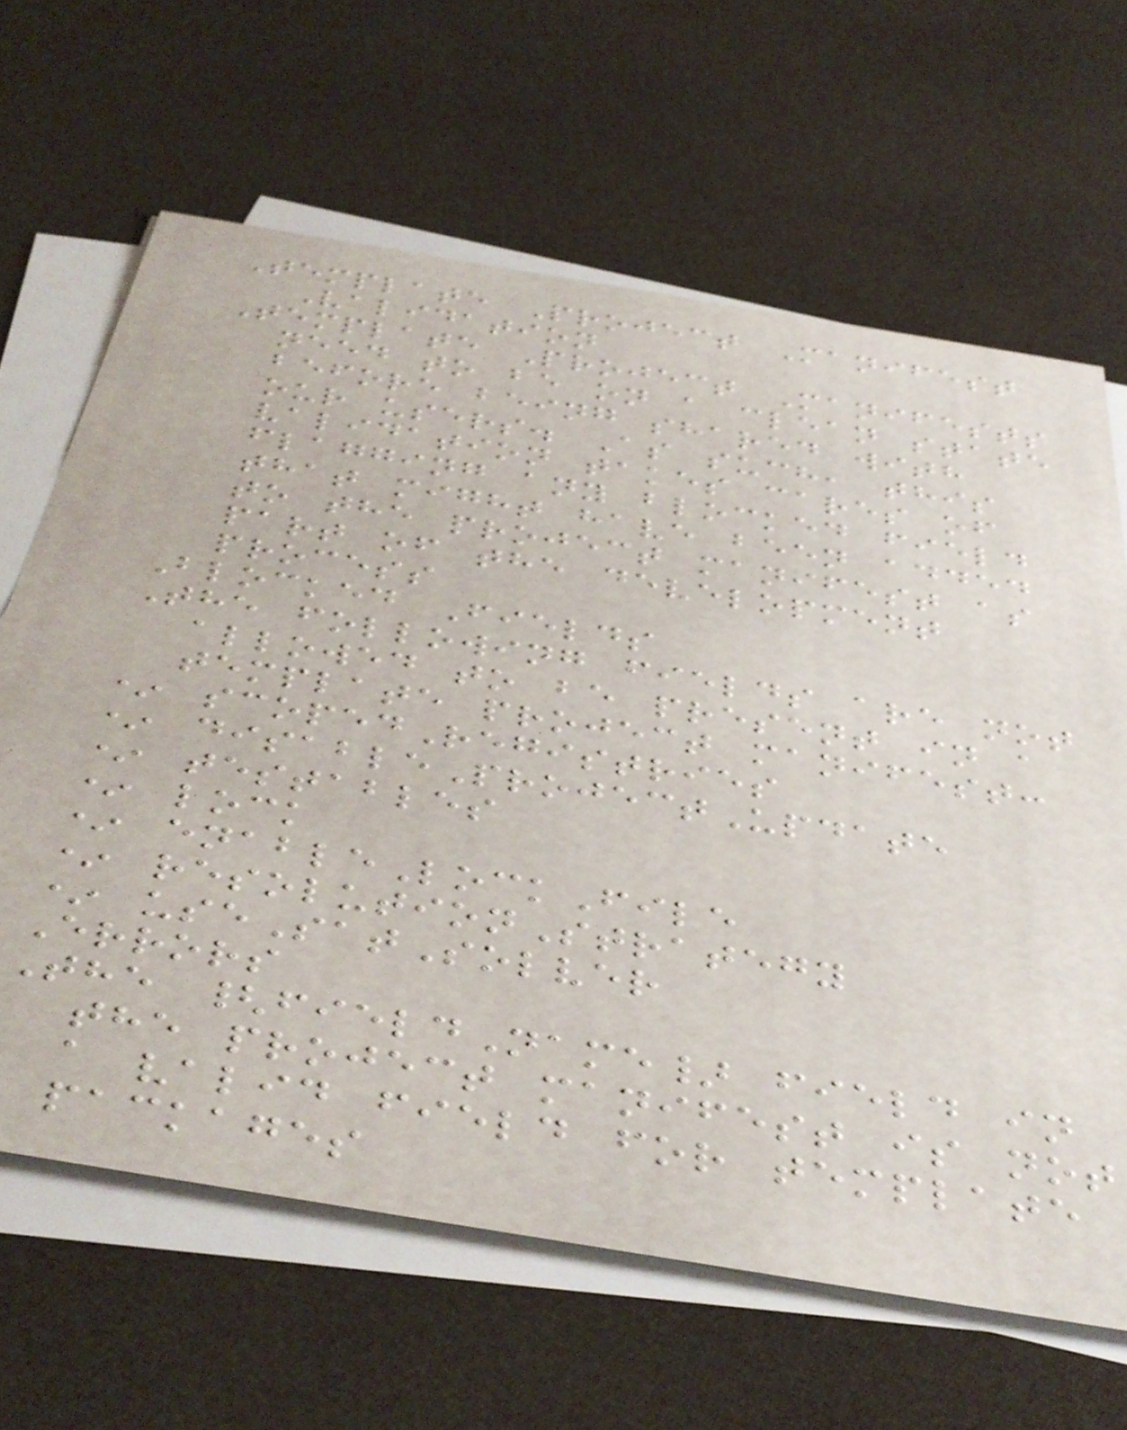Template Project Manifest
Validation
Template Project Manifests
need to be on a clean state
before being shared with
our users. As such, this
validation takes cares of
flagging any blocked field
that might have been added
to the project manifest as
part of the development
process
Blocked Fields
The following fields are not
allowed to be present in a
template project manifest:
* scopedRegistries
* disableProjectUpdate
* testables
* lock
* enableLockFile
* resolutionStrategy
* useSatSolver
Errors
The {fieldName} field in
the project manifest is not
a valid field for template
packages
